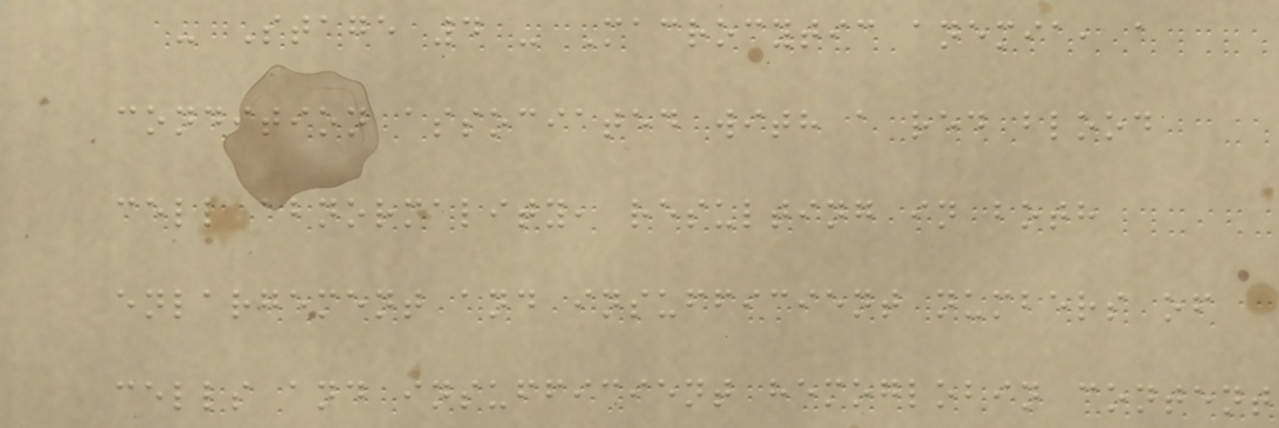- Stage 4 - Macrocytic anemia, a
condition associated with a red blood
cell abnormality, resulting in both
enlargement and insufficient numbers of
cells and insufficient hemoglobin content
